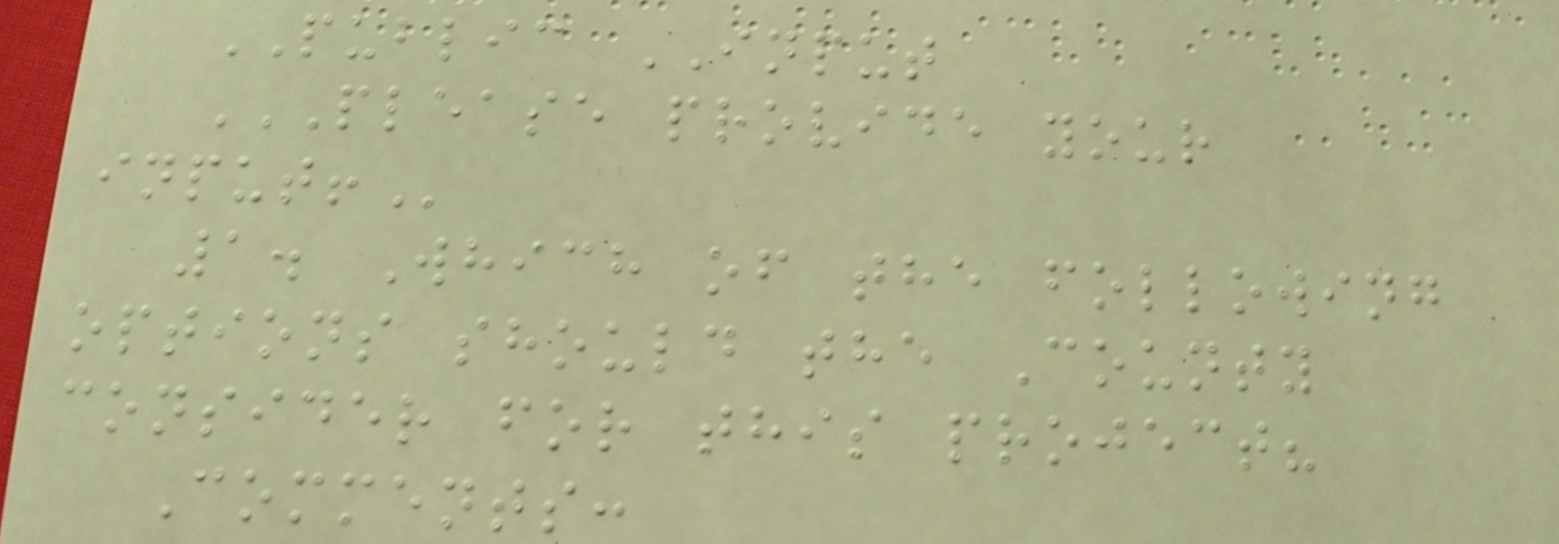PUBLIC INPUT
PLEASE PROVIDE YOUR
INPUT!
1. Which of the following
options should the County
consider for this project?
Comments:
